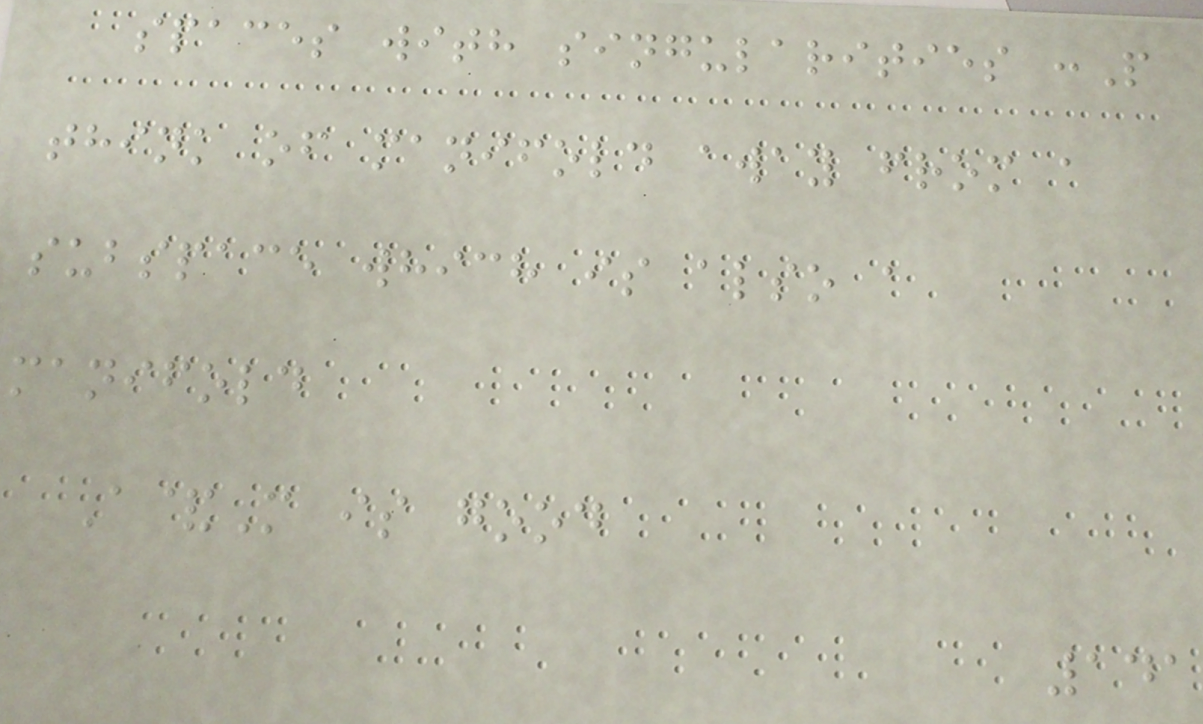spaces with singularities :P
think of manifold away from a
subspace which is also a
manifold
A&M is good
141
